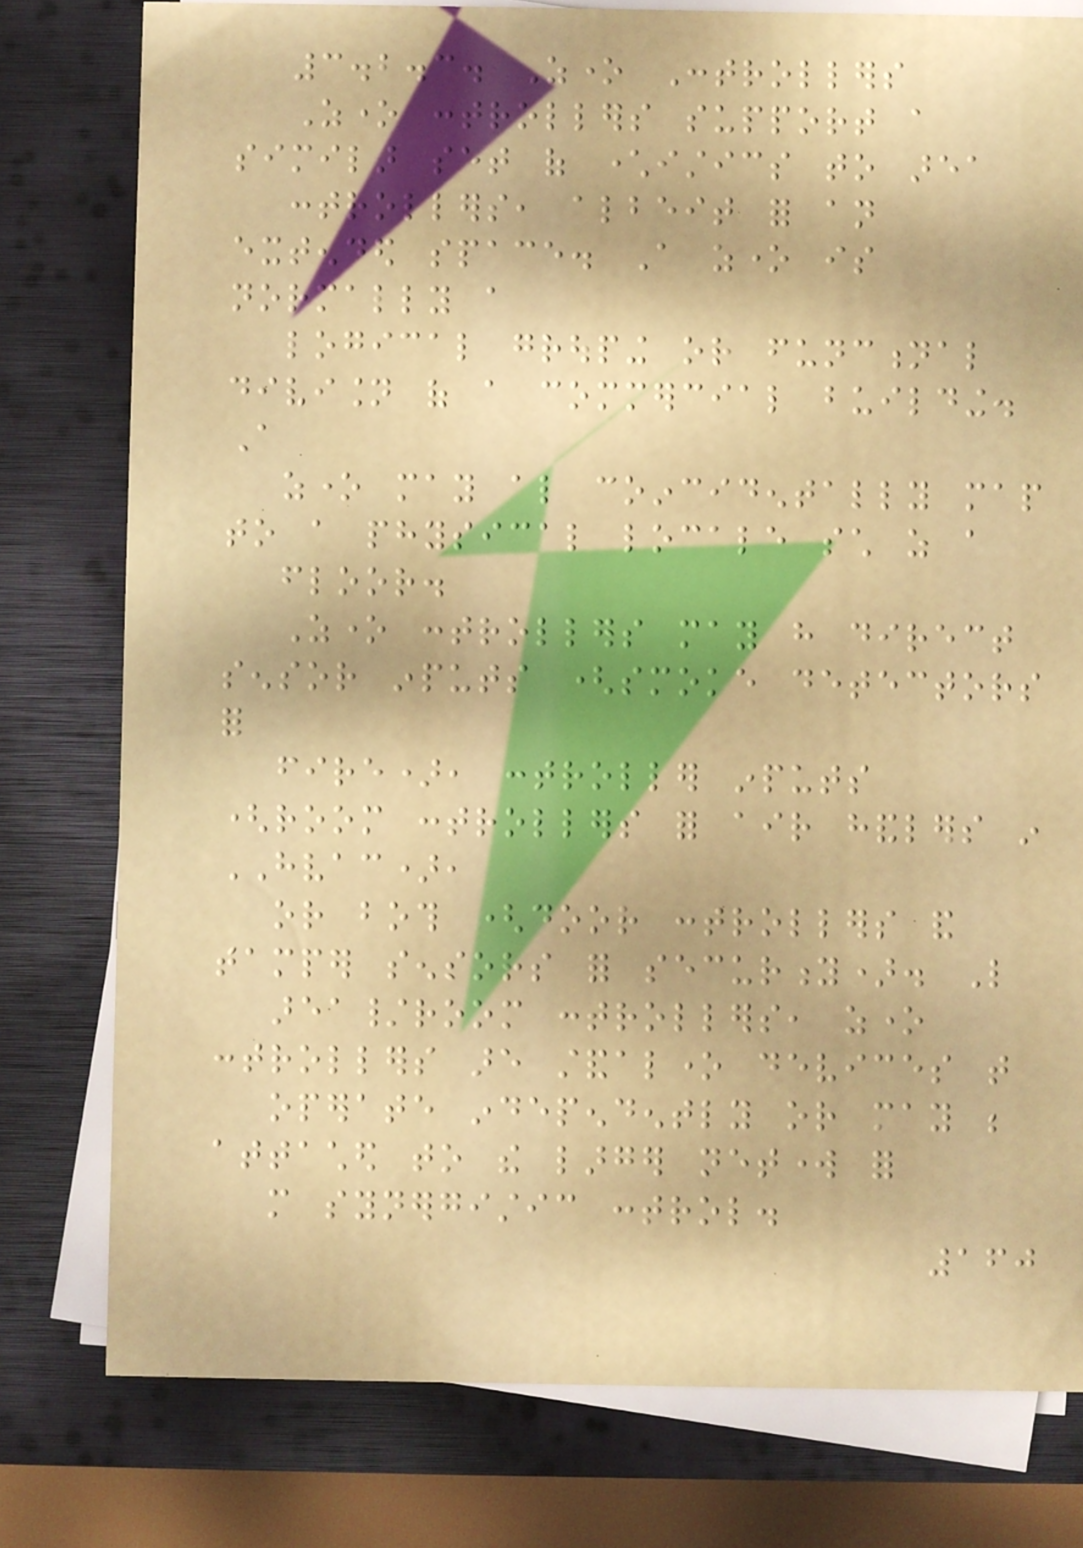3.2.3. Zone Controllers
Zone controllers support a
similar set of characteristics to area
controllers, albeit for an
extended space. A zone is
normally a
logical grouping or functional
division of a commercial building.
A
zone may also coincidentally map
to a physical locale such as a
floor.
Zone controllers may have direct
sensor inputs (smoke detectors
for
fire), controller inputs
(room controllers for air handlers in
HVAC),
or both (door controllers and
tamper sensors for security). Like
area/room controllers, zone
controllers are standalone devices that
operate independently or may be
attached to the larger network for
more synergistic control.
160
